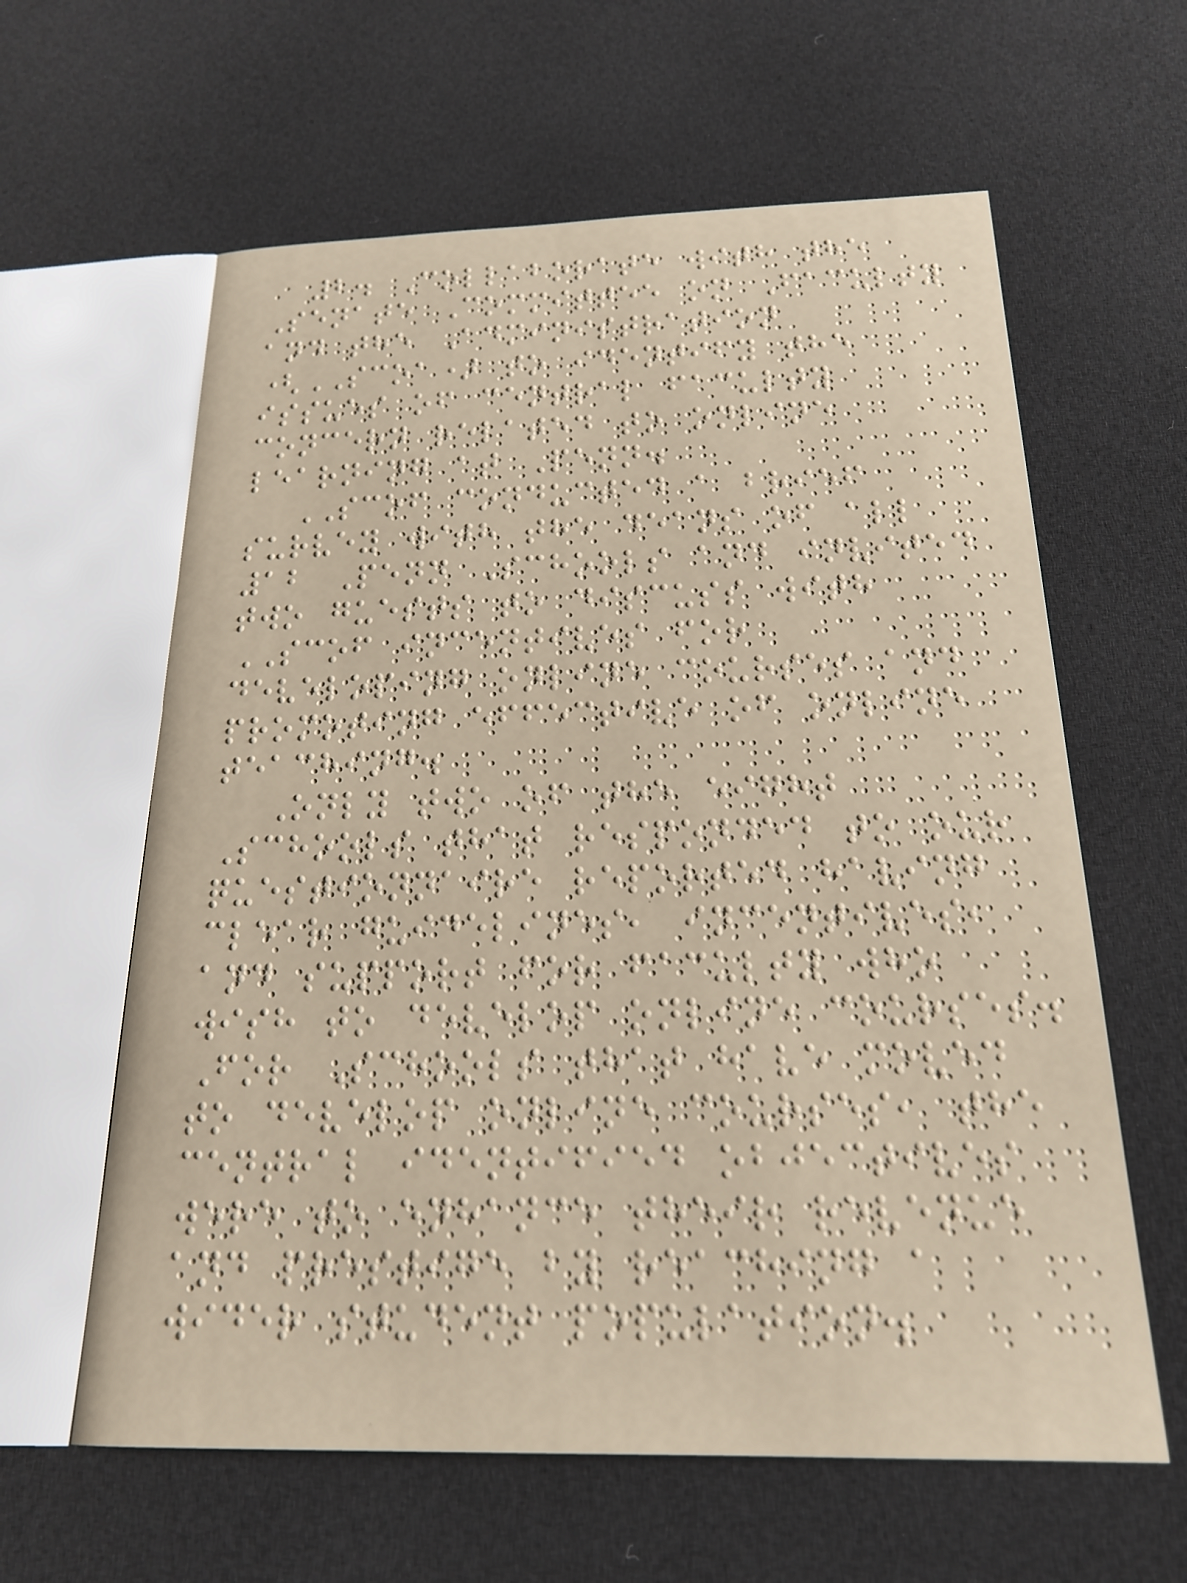2. Collaborate with the
Senate Committee on Faculty
and the Administration
(SCOA) to identify the
issues of central faculty
concern related to online
learning at Penn.
SCOF conducted a brief
survey with the deans of all
12 Penn Schools and invited
two guests to discuss with
SCOF incentives for
developing online courses and
promoting effective of online
teaching.
Only two of the eight
Schools that responded to our
questionnaire reported having
clear guidelines, incentives,
and support for faculty who
wish to develop online courses.
For Schools that have moved
to develop online courses, the
central identified objectives
were to enhance their revenue
and prestige by reaching a
wider student population.
